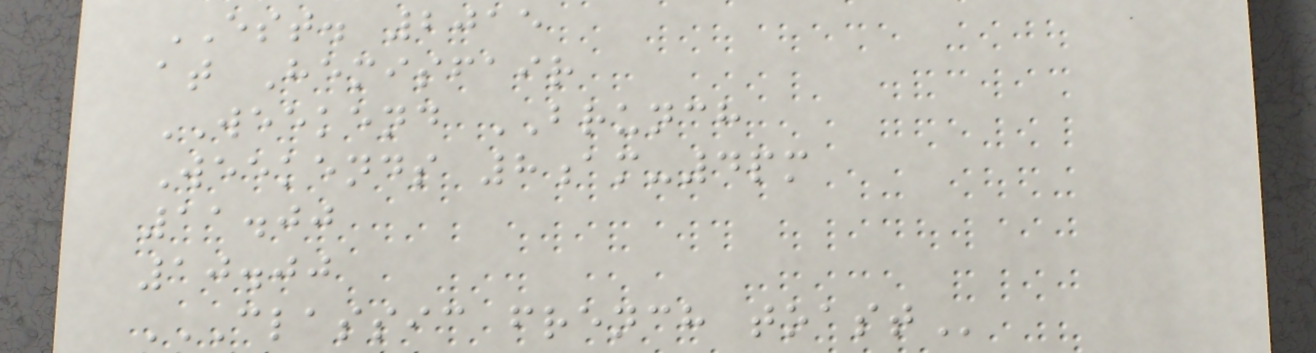EST. 2015
at Hemisfair
WEEKEND BRUNCH
Weekends 8am-4pm
11.00
10.00
CLASSIC FRENCH TOAST
